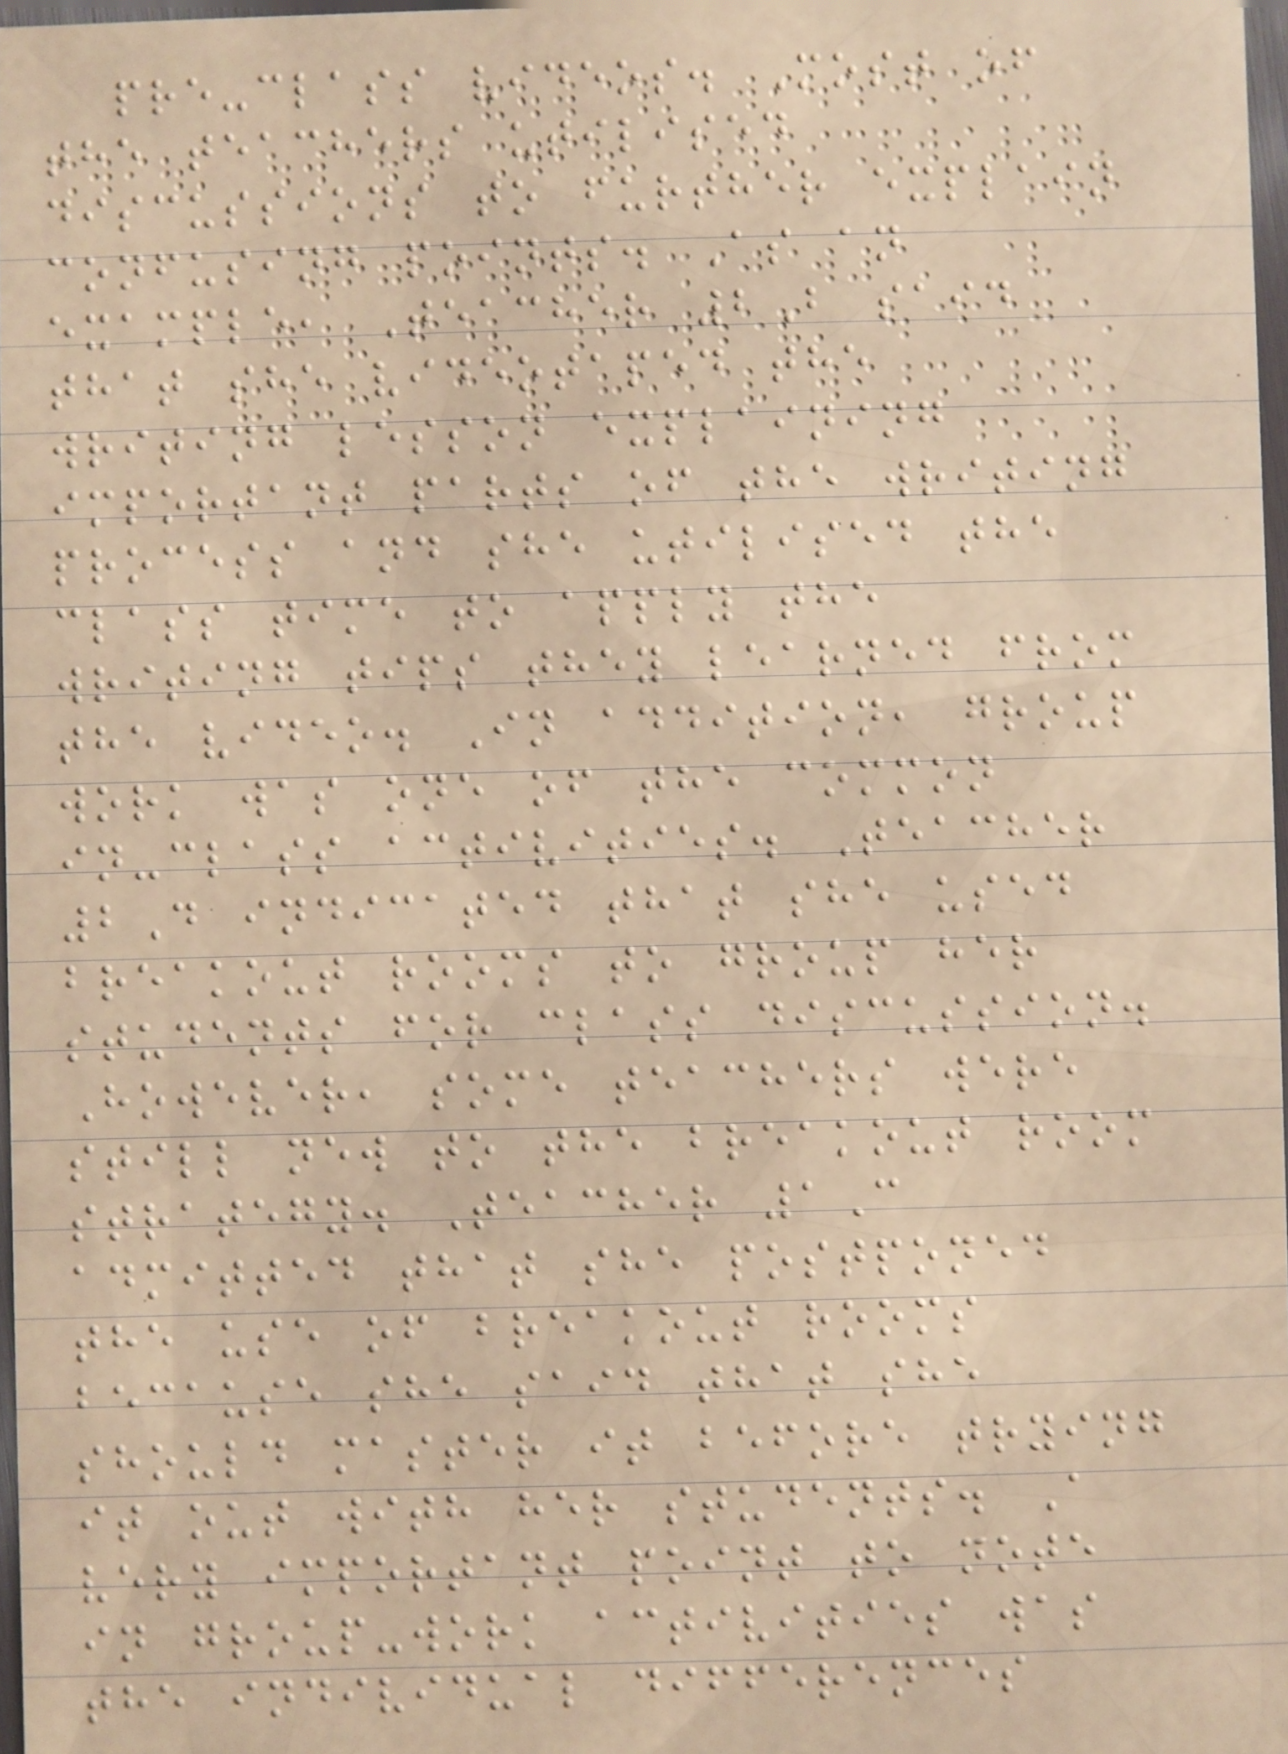pre-class videos. Most of
the teachers utilised
discussions to further explain
confusing points. As an
example, Teacher 2B said
that she videotaped the
writing lesson explaining
important parts of the writing
process and she utilised the
class time to apply the
writing tips they learned from
the video. In addition, group
work was one of the common
in-class activities. Teacher
2D indicated that she used
breakout rooms to group her
students for class discussion.
However, some teachers were
still new to the breakout room
strategy. Teacher 1C
admitted that she postponed
the use of breakout rooms
because she said that she
should master it before trying
it out with her students. A
very important point to note
in group-work activities was
the individual differences
